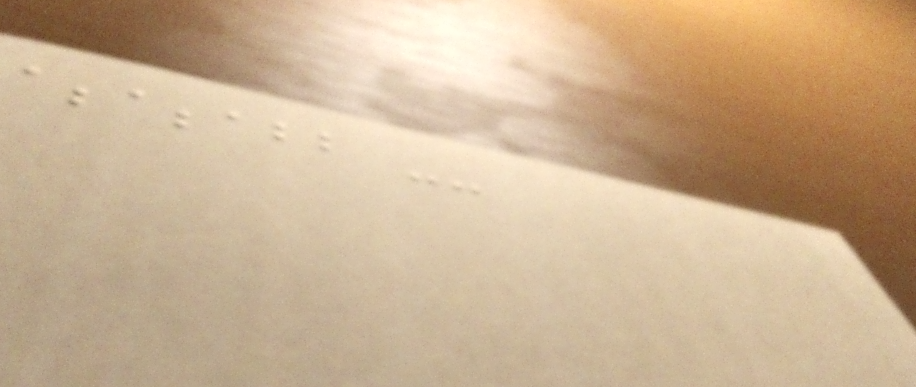abbabbabb --
